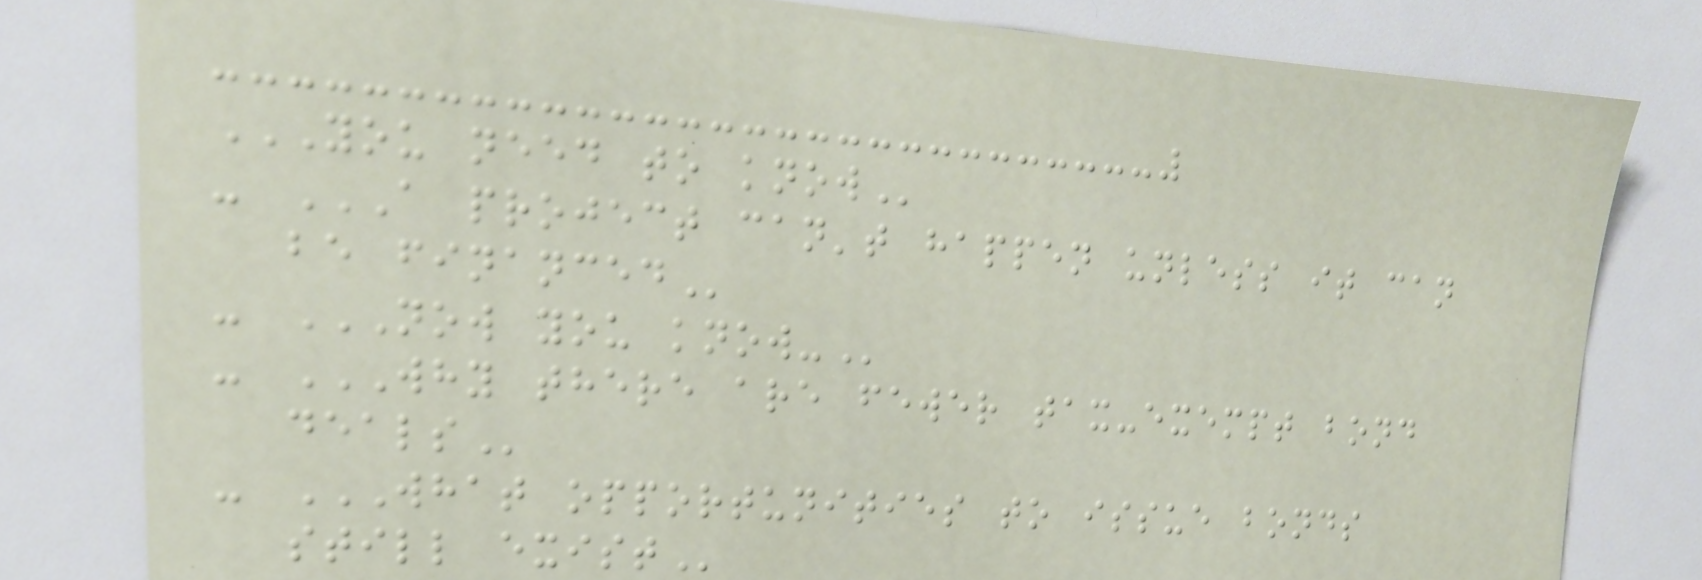YOU NEED TO KNOW
- A PROJECT CAN'T HAPPEN UNLESS IT CAN
BE FINANCED
- NOW YOU KNOW-
- WHY THERE ARE FEWER TAX-EXEMPT BOND
DEALS
- WHAT OPPORTUNITIES TO ISSUE BONDS
STILL EXIST
